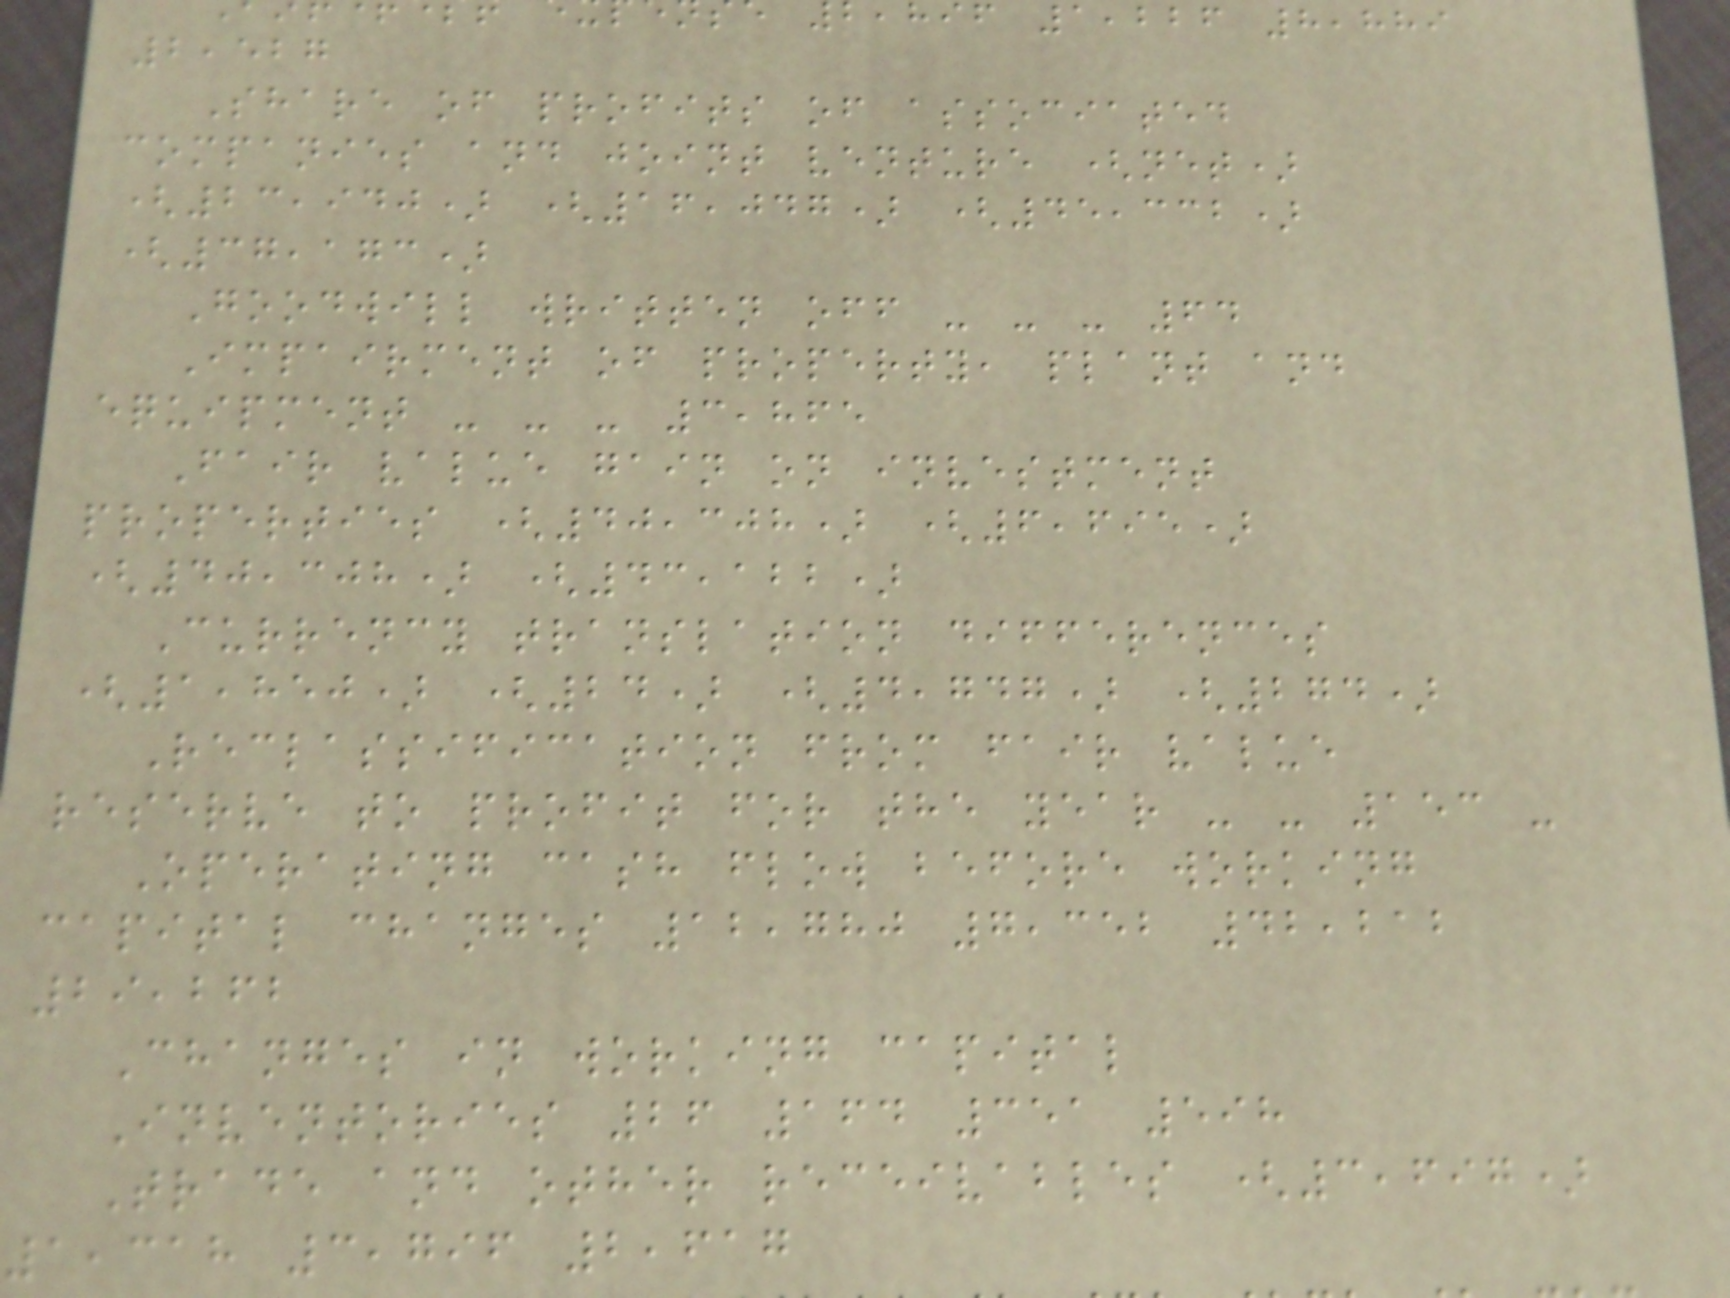hif 1,226 8,889
2,527
Share of profits of associated
companies and joint venture (net)
(23,940) (16,047) (45,332)
(37,173)
Goodwill written off - - - 64
Impairment of property, plant and
equipment - - - 3,865
Fair value gain on investment
properties (40,308) (6,695)
(40,308) (43,122)
Currency translation differences
(1,850) (24) (4,747) (274)
Reclassification from fair value
reserve to profit for the year - - 153 -
Operating cash flow before working
capital changes 12,780 7,352 42,212
29,262
Changes in working capital
Inventories 26 164 351 598
Trade and other receivables (3,697)
1,318 3,796 2,617
